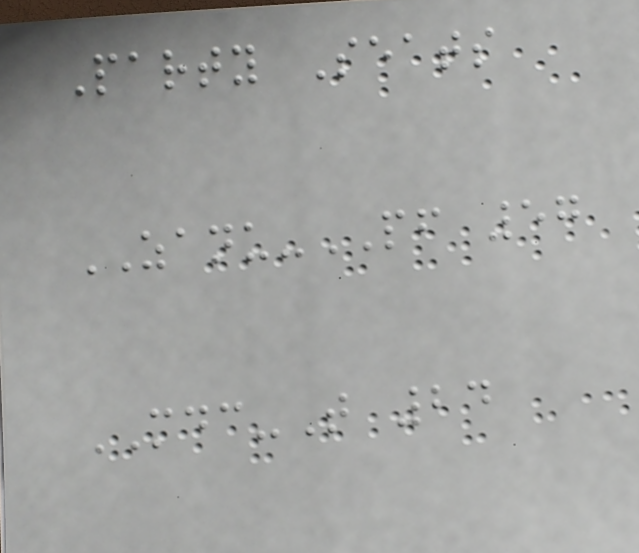Party Seats
ZANU-PF 57
MDC-T 24
